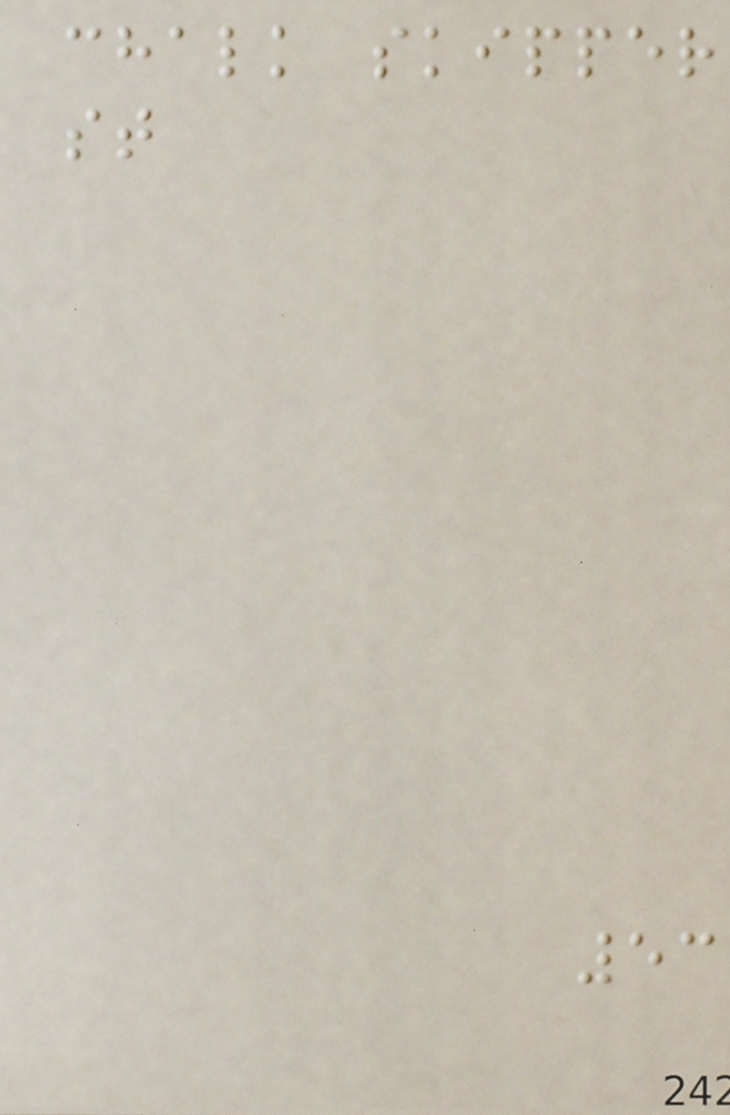chalk skipper
st
53
